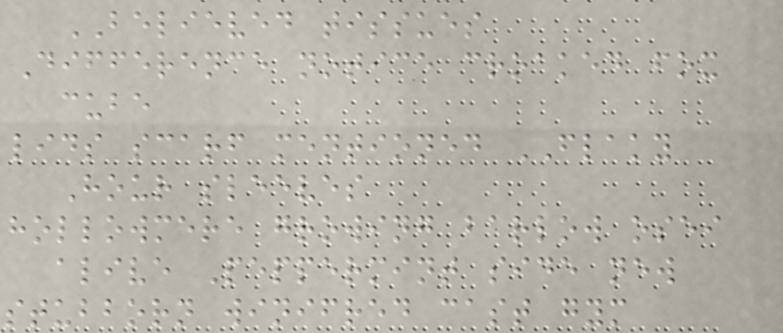BELIEVED tissues
Difference notice croaked fox
cube
lids scarf mentioned FLAKY
Hour sleeves
hollowmere growing barlow osei
alive Peppermint side new
stubborn winifred cast gym
